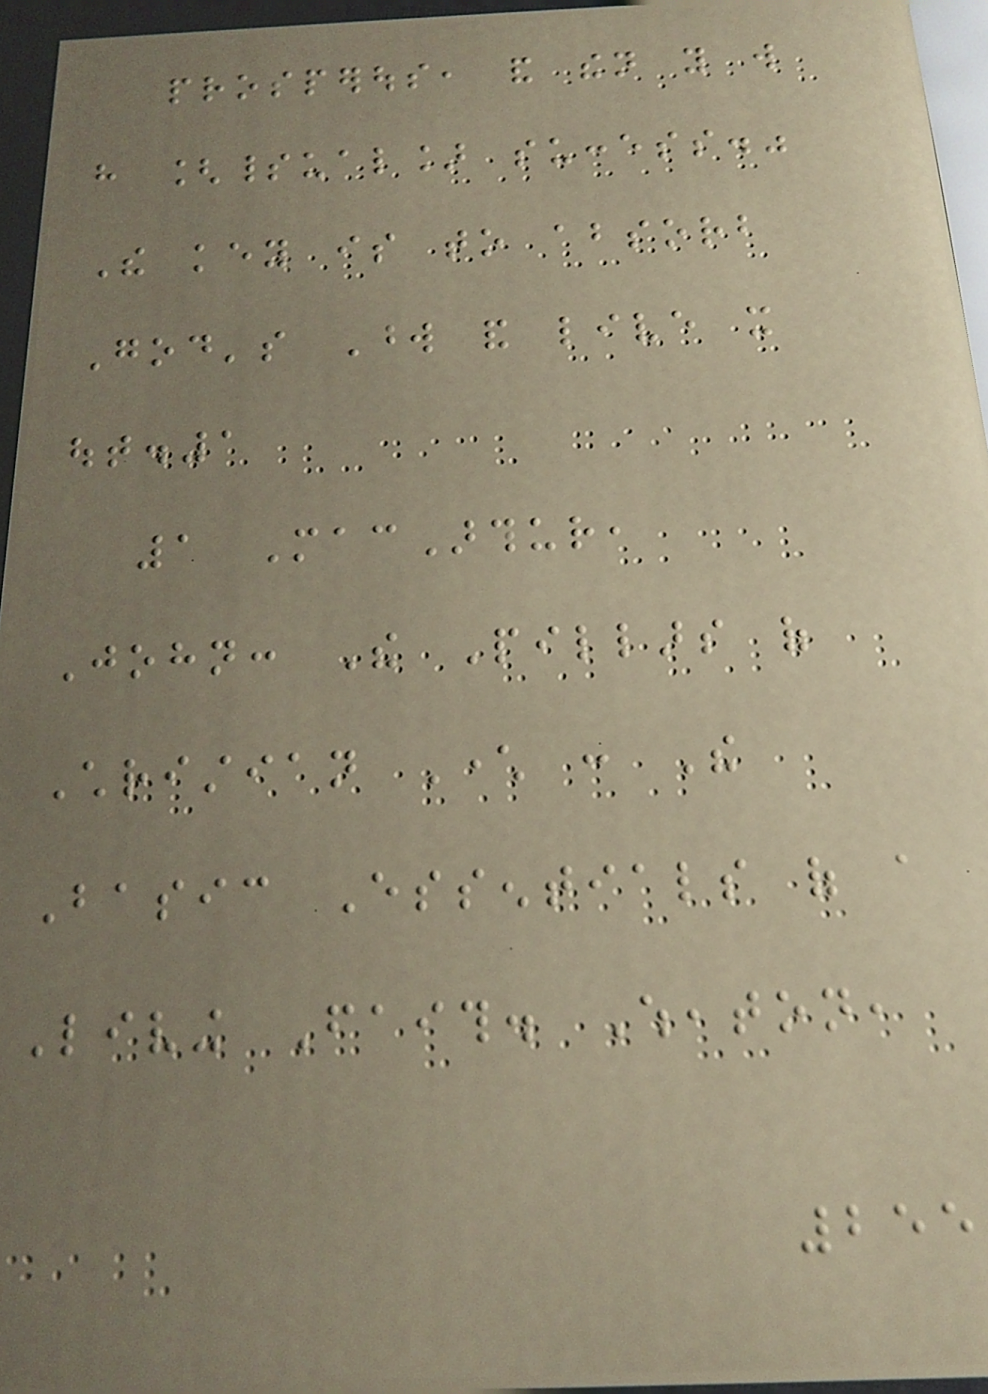prosperous, and then you will
have [spiritual] success."
The key is to absorb
God's Word and live it
out.1
1 MacArthur,
John: The Pillars of
Christian Character : The
Basic Essentials of a
Living Faith. Wheaton,
255
